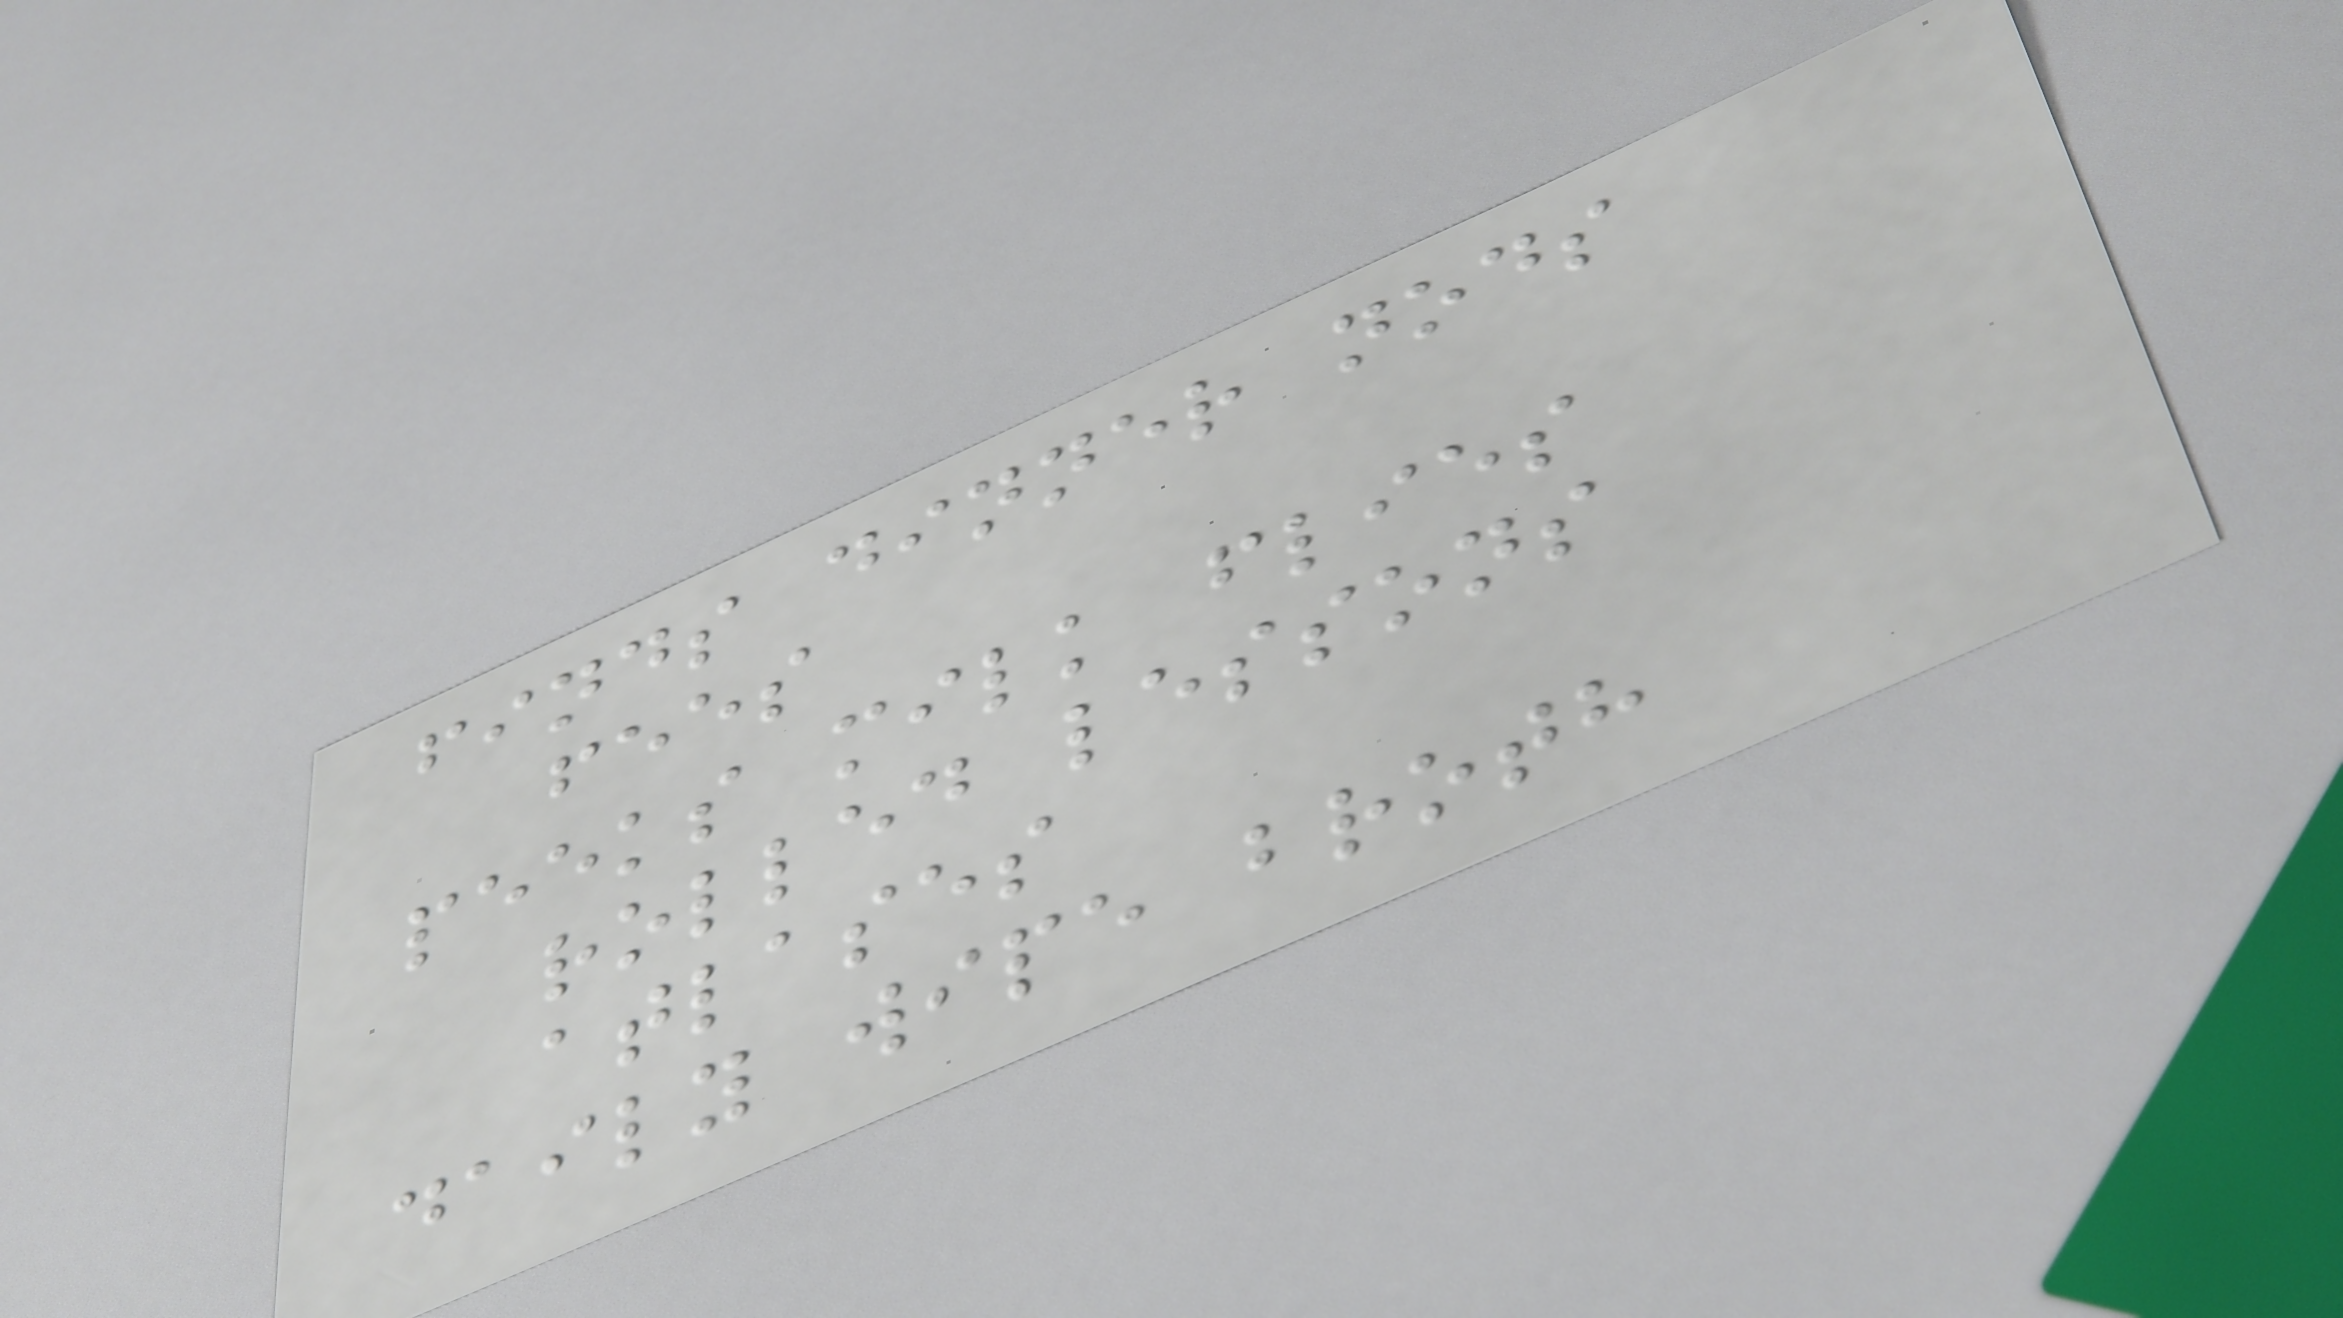finds dinner nods
fees
peeks milk flies
rolled lessons
atlases
daily wipe broth
